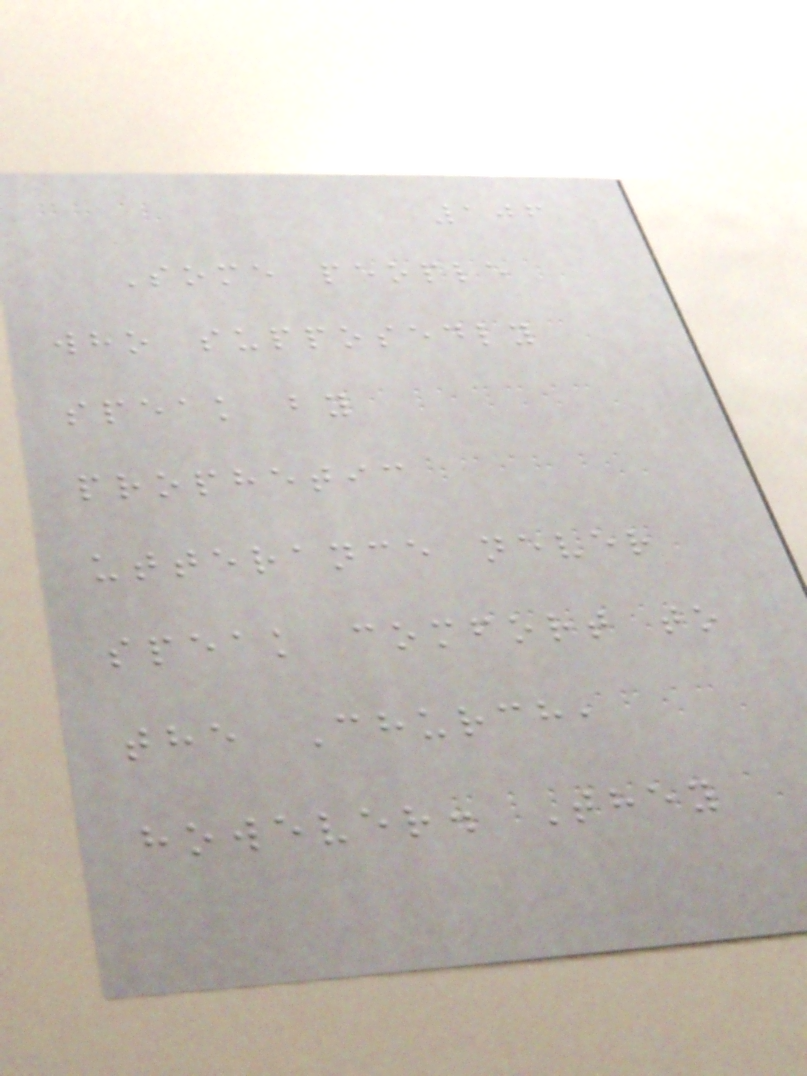106
Some people
who supposedly
speak by
prophetic
utterance never
speak comfort to
the Church,
however. They
